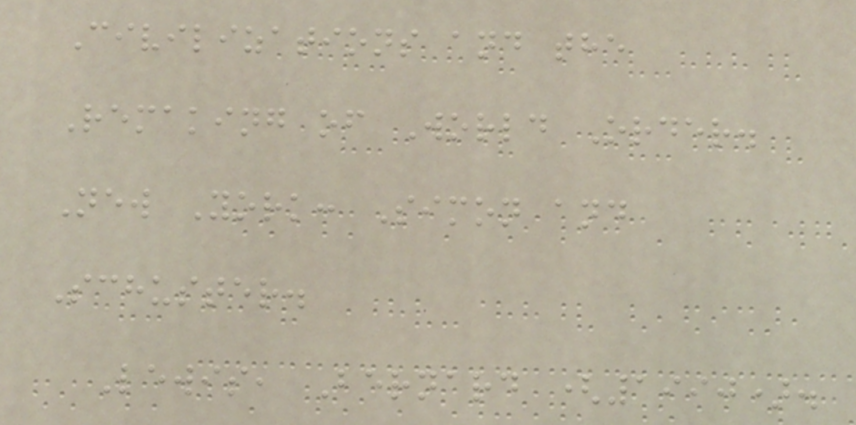Civilizations and the
Remaking of World Order.
New York: Simon and
Schuster.
Lewis, Bernard (1990).
